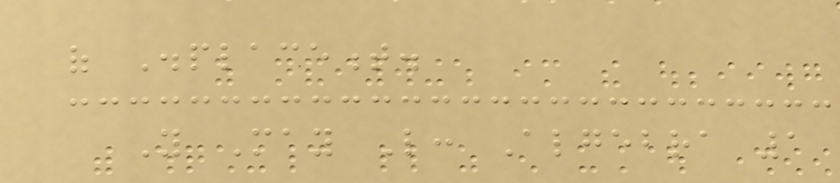of Displacement.
You May Like: Algebra 1
